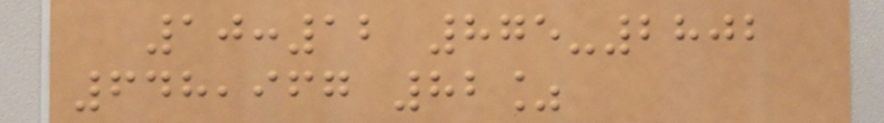10:12 875-2802
648,967 82%
